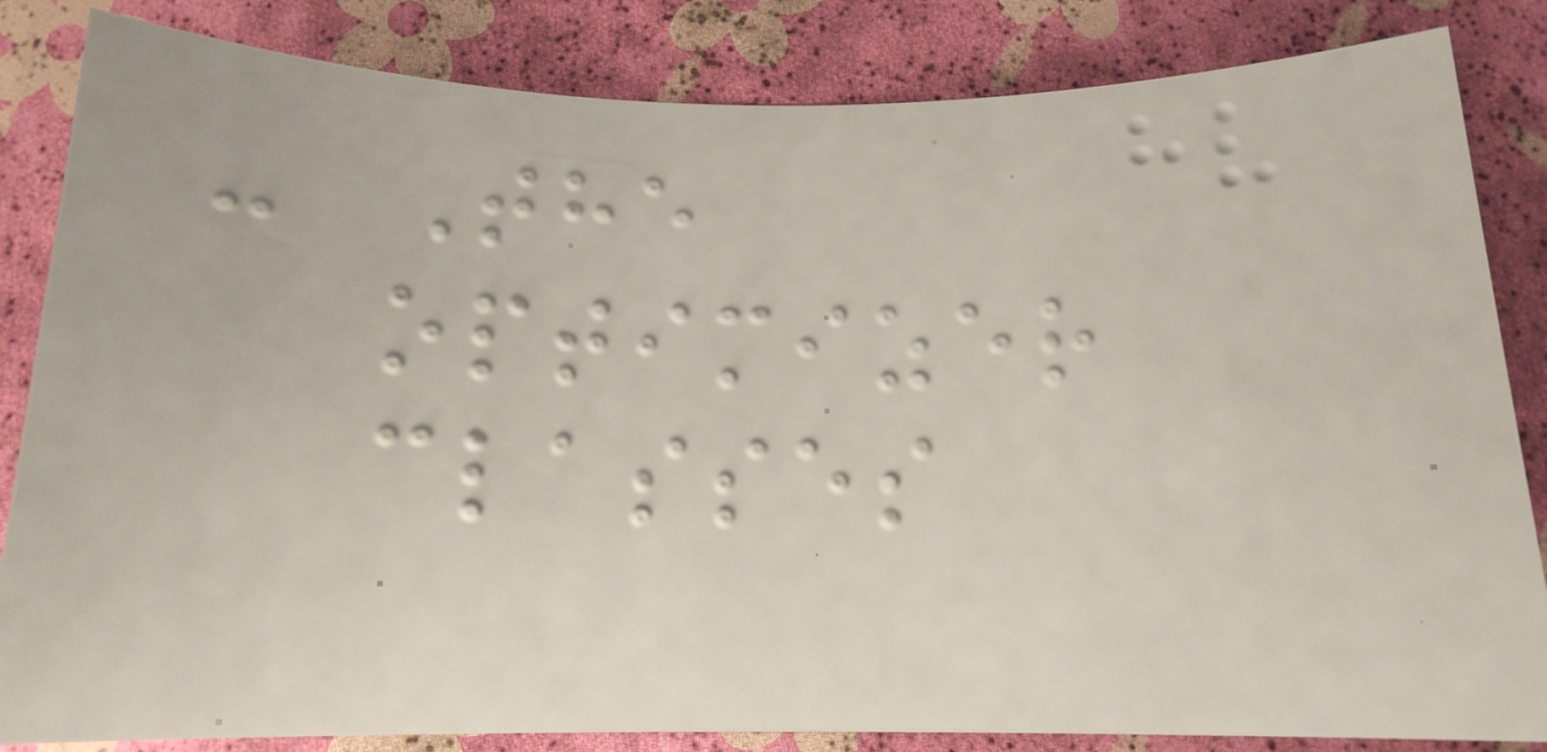- The
optimizer
classes
